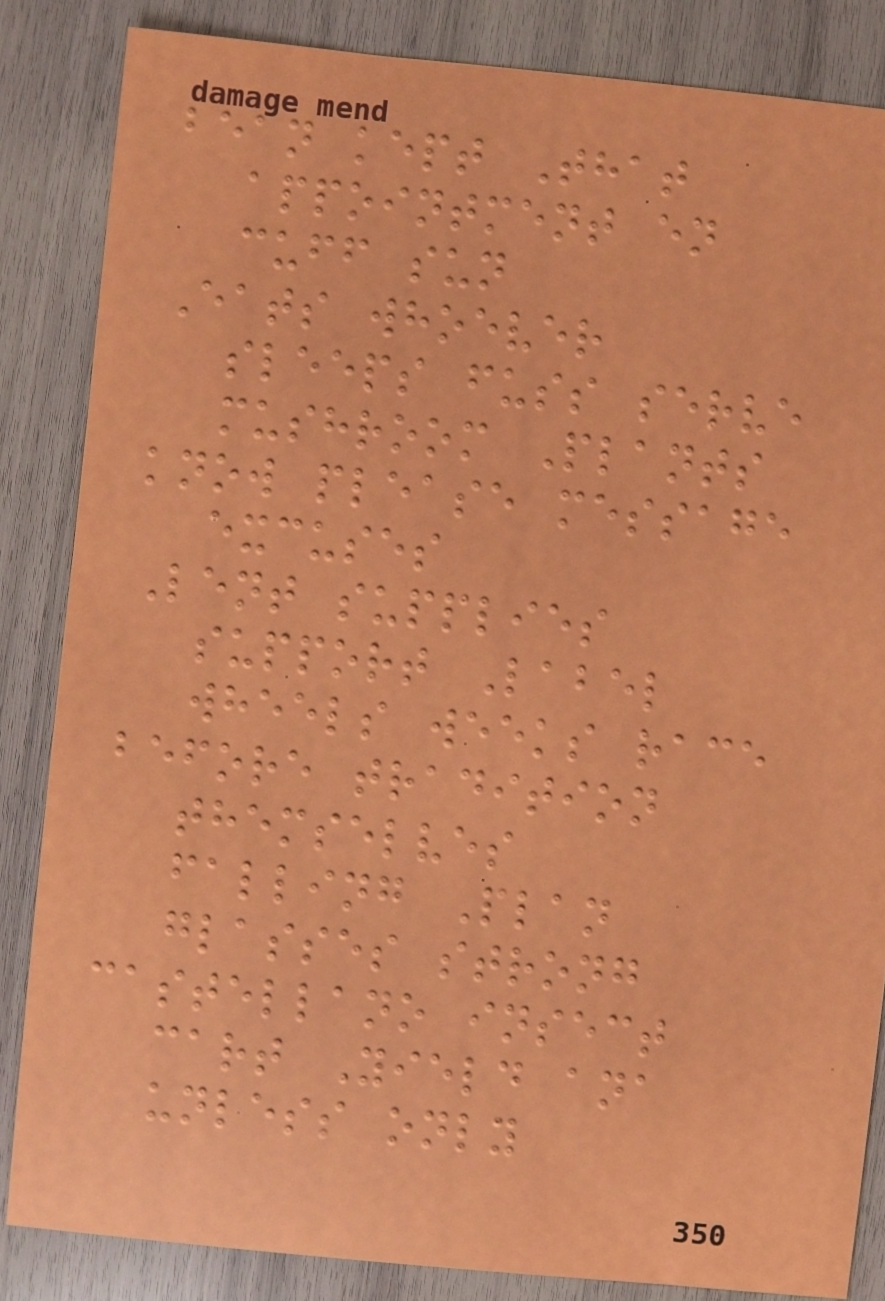bean kept That
appointment en
cuff sun
Eats whoever
sleeps fuss serve
mushroom Plants
know please message
excuses
Lent supplies
support Label
wheels weeks race
before tradition
themselves
falling Plan
glasses strong
castellano insect
cart Yield ana
unless only
